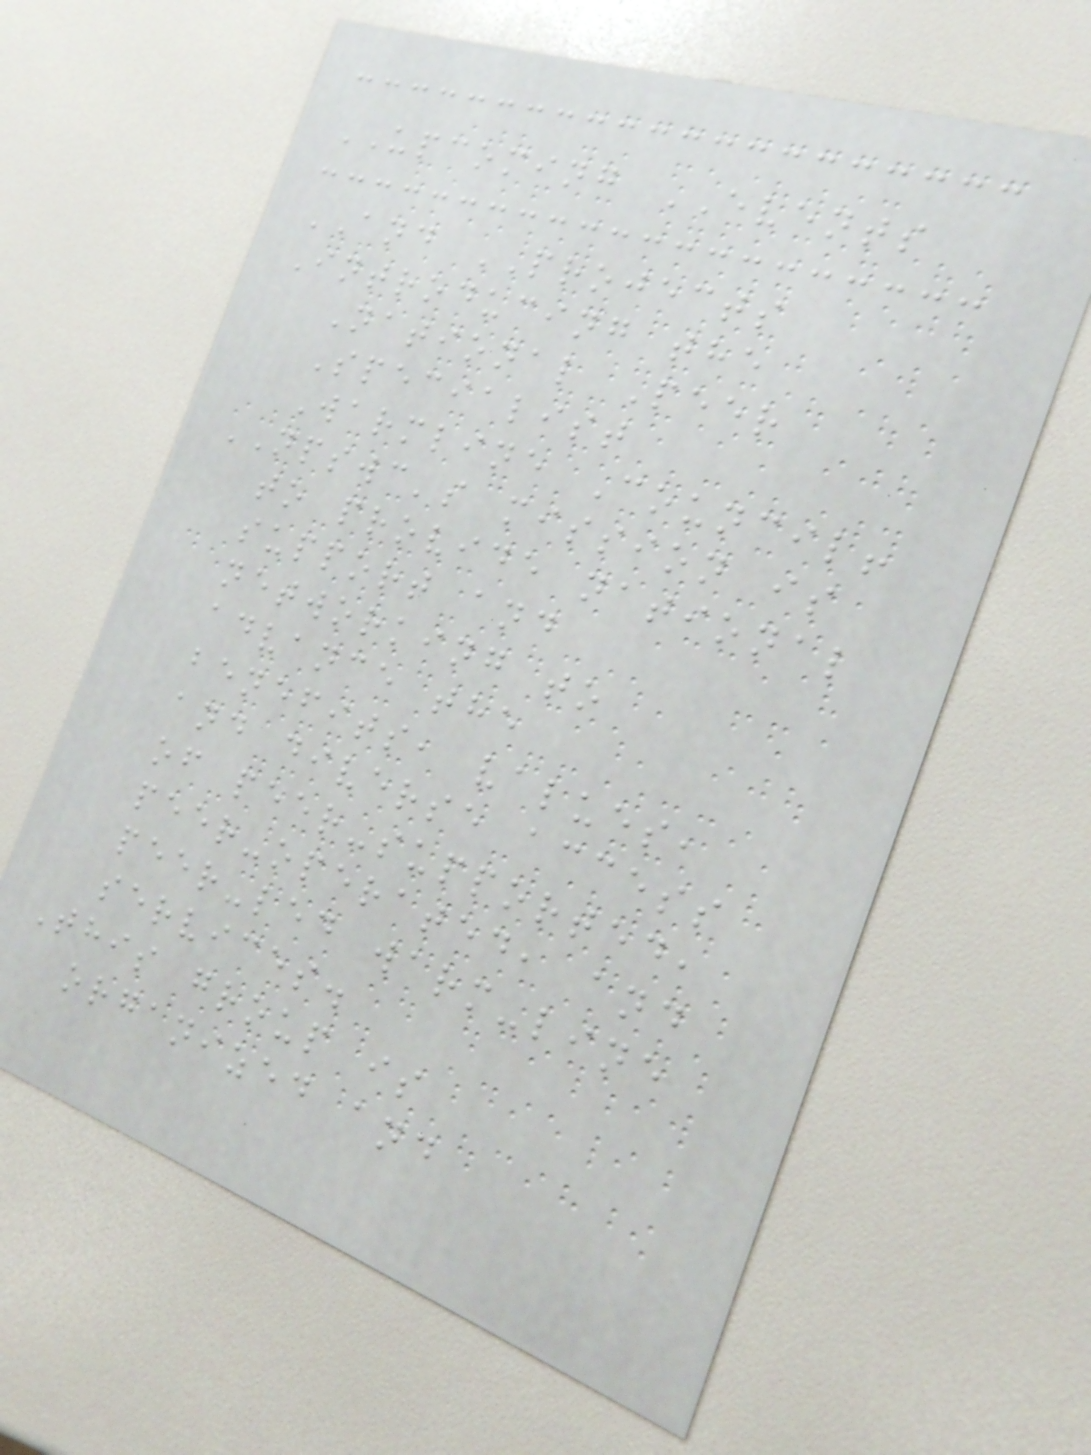UPCOMING EVENTS
AND PROJECTS
Introducing the
National Peer
Specialist
Warmline Council!
NPSWC's mission is
to provide national
support and
networking to
advance the
benefits, values,
and diverse access
of peer-supported,
peer-operated, and
peer-led warm-line
services.
This group is
organized and
